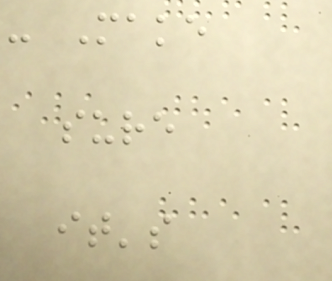- Make
sure
it's
